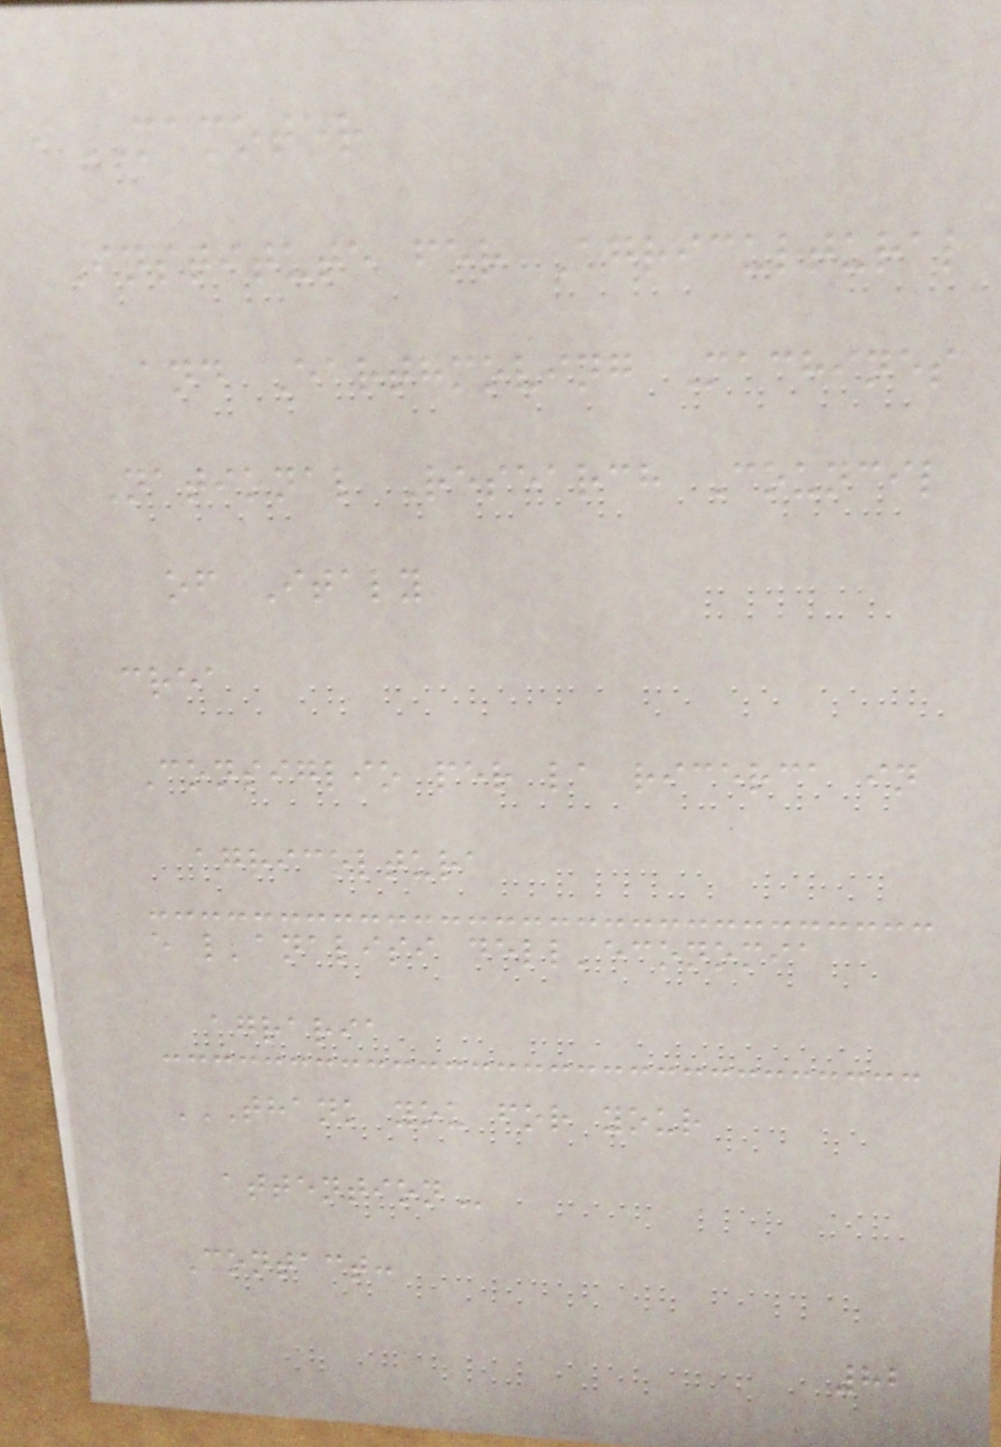iMAMOTER
Institute for Agricultural
and Earthmoving Machines
National Research Council
of Italy
crea
Consiglio per la ricerca in
agricoltura
e l'analisi dell'economia
agraria
THANK YOU FOR YOUR
ATTENTION
Contact:
82
